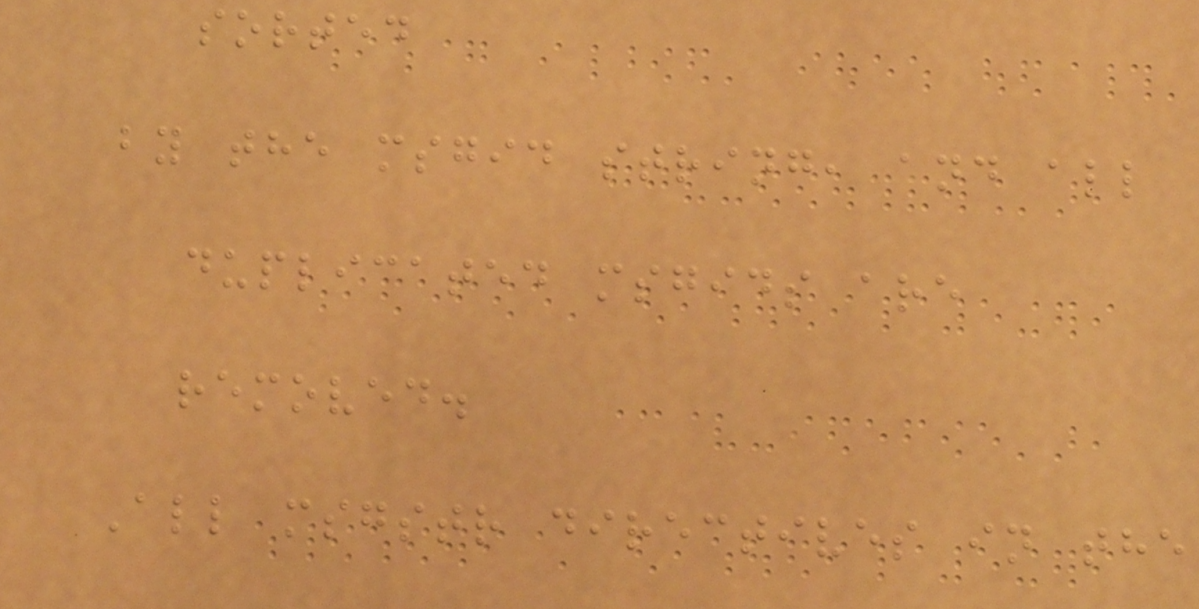sorted
by the msgid string, and all
duplicated msgids are
removed.
All msgstr directives in the
